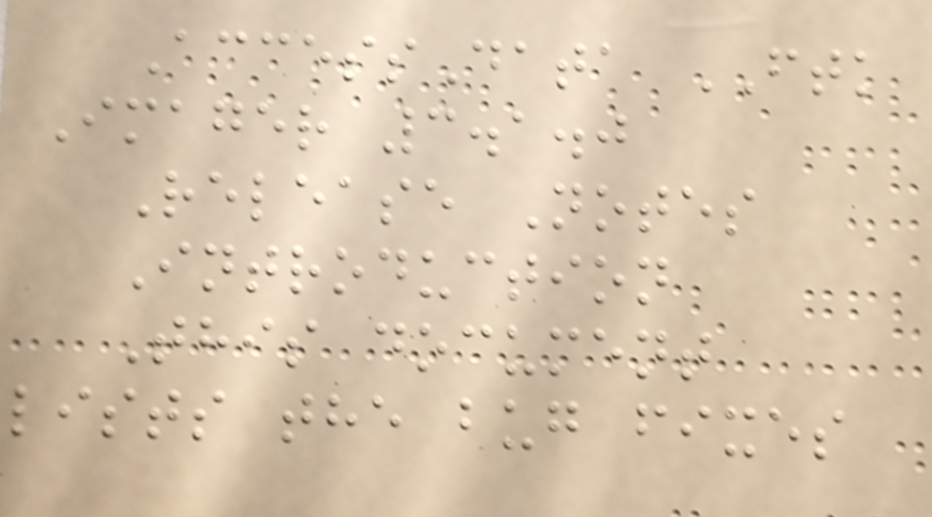AccessData FTK
Imager 3.1.0
Release Notes
Introduction
This document
lists the bug fixes
